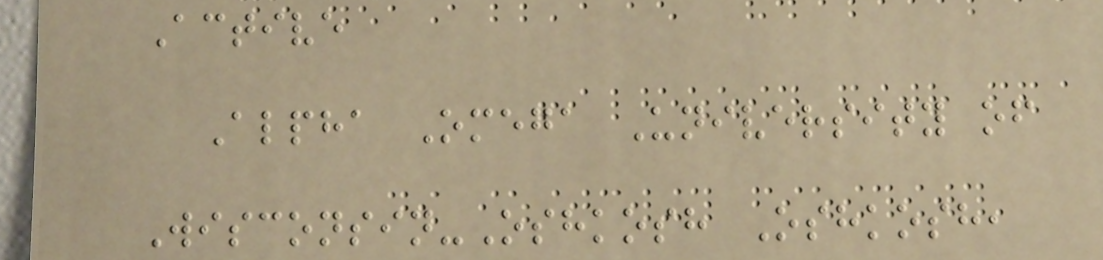Active
Alpha Omega University of
Wisconsin-Oshkosh Oshkosh,
